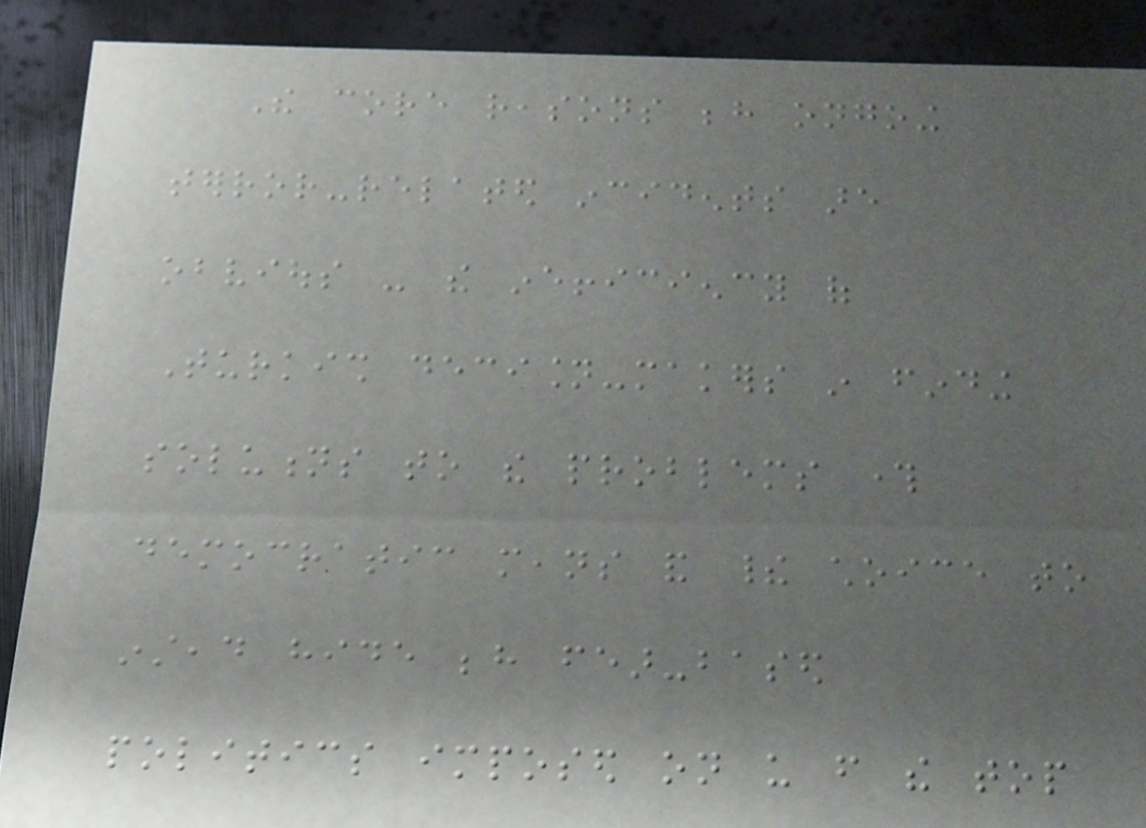The core reasons behind ongoing
terror-related incidents are
obvious - the inefficiency of
Turkish decision-makers in finding
solutions to the problems through
democratic means and their choice to
instead hide behind fear-based
politics imposed on us from the top
